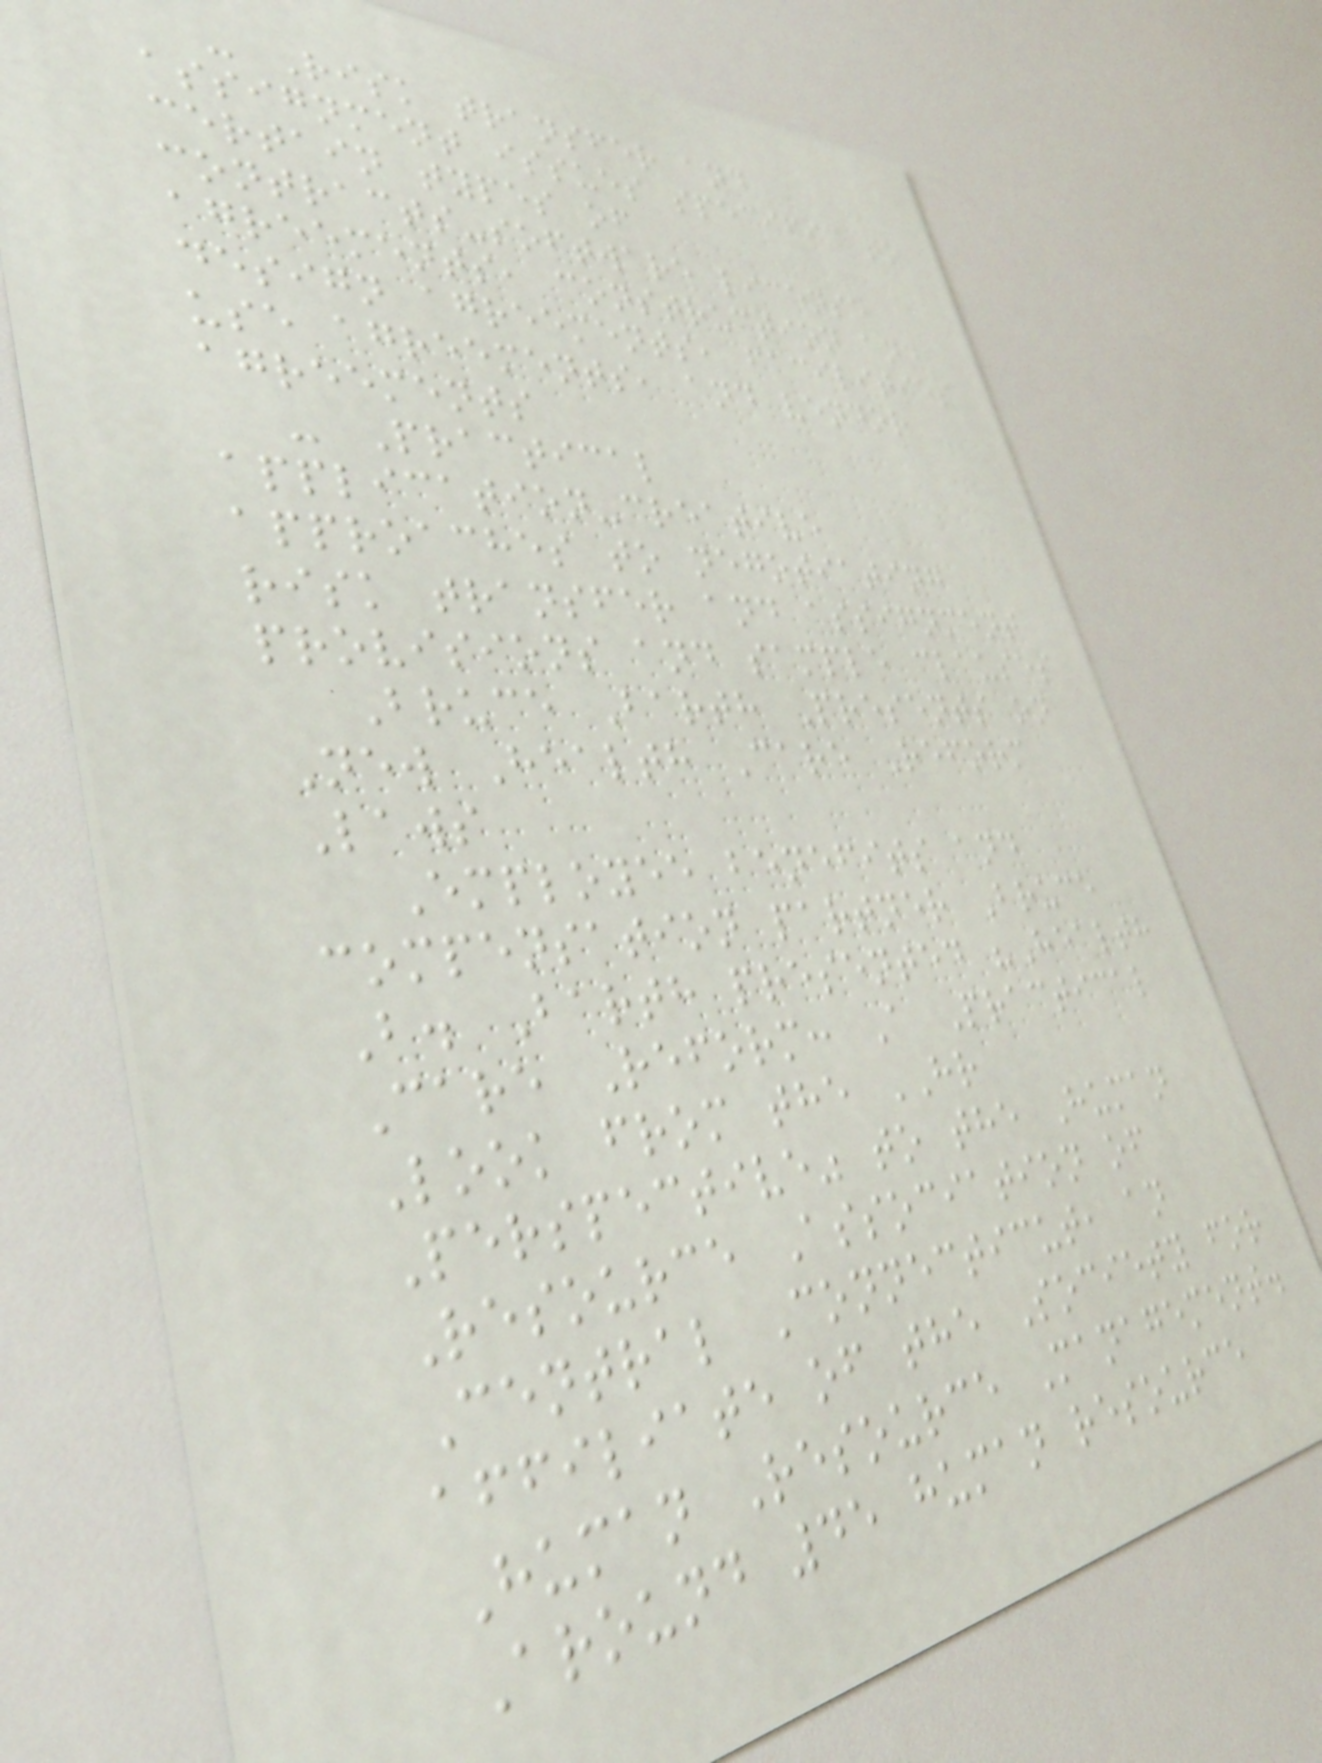- Risk transfer and
assignment issues specific to
certain types of
contracts-software license
agreements, construction and
design agreements, facilities
use agreements, and vendor
agreements
- Practical
application-creative
approaches to negotiating
risk transfer and assignment
provisions and sample clauses
Bruce Barth Presents on
New Health Care Reform
Laws
Employee benefits and
compensation partner Bruce
B. Barth presented "Health
Care Reform: A Practical
Look from the HR
Perspective" to the Human
Resource Association of
Central Connecticut, an
affiliate of the Society for
Human Resource Management.
Around 45 human resource
